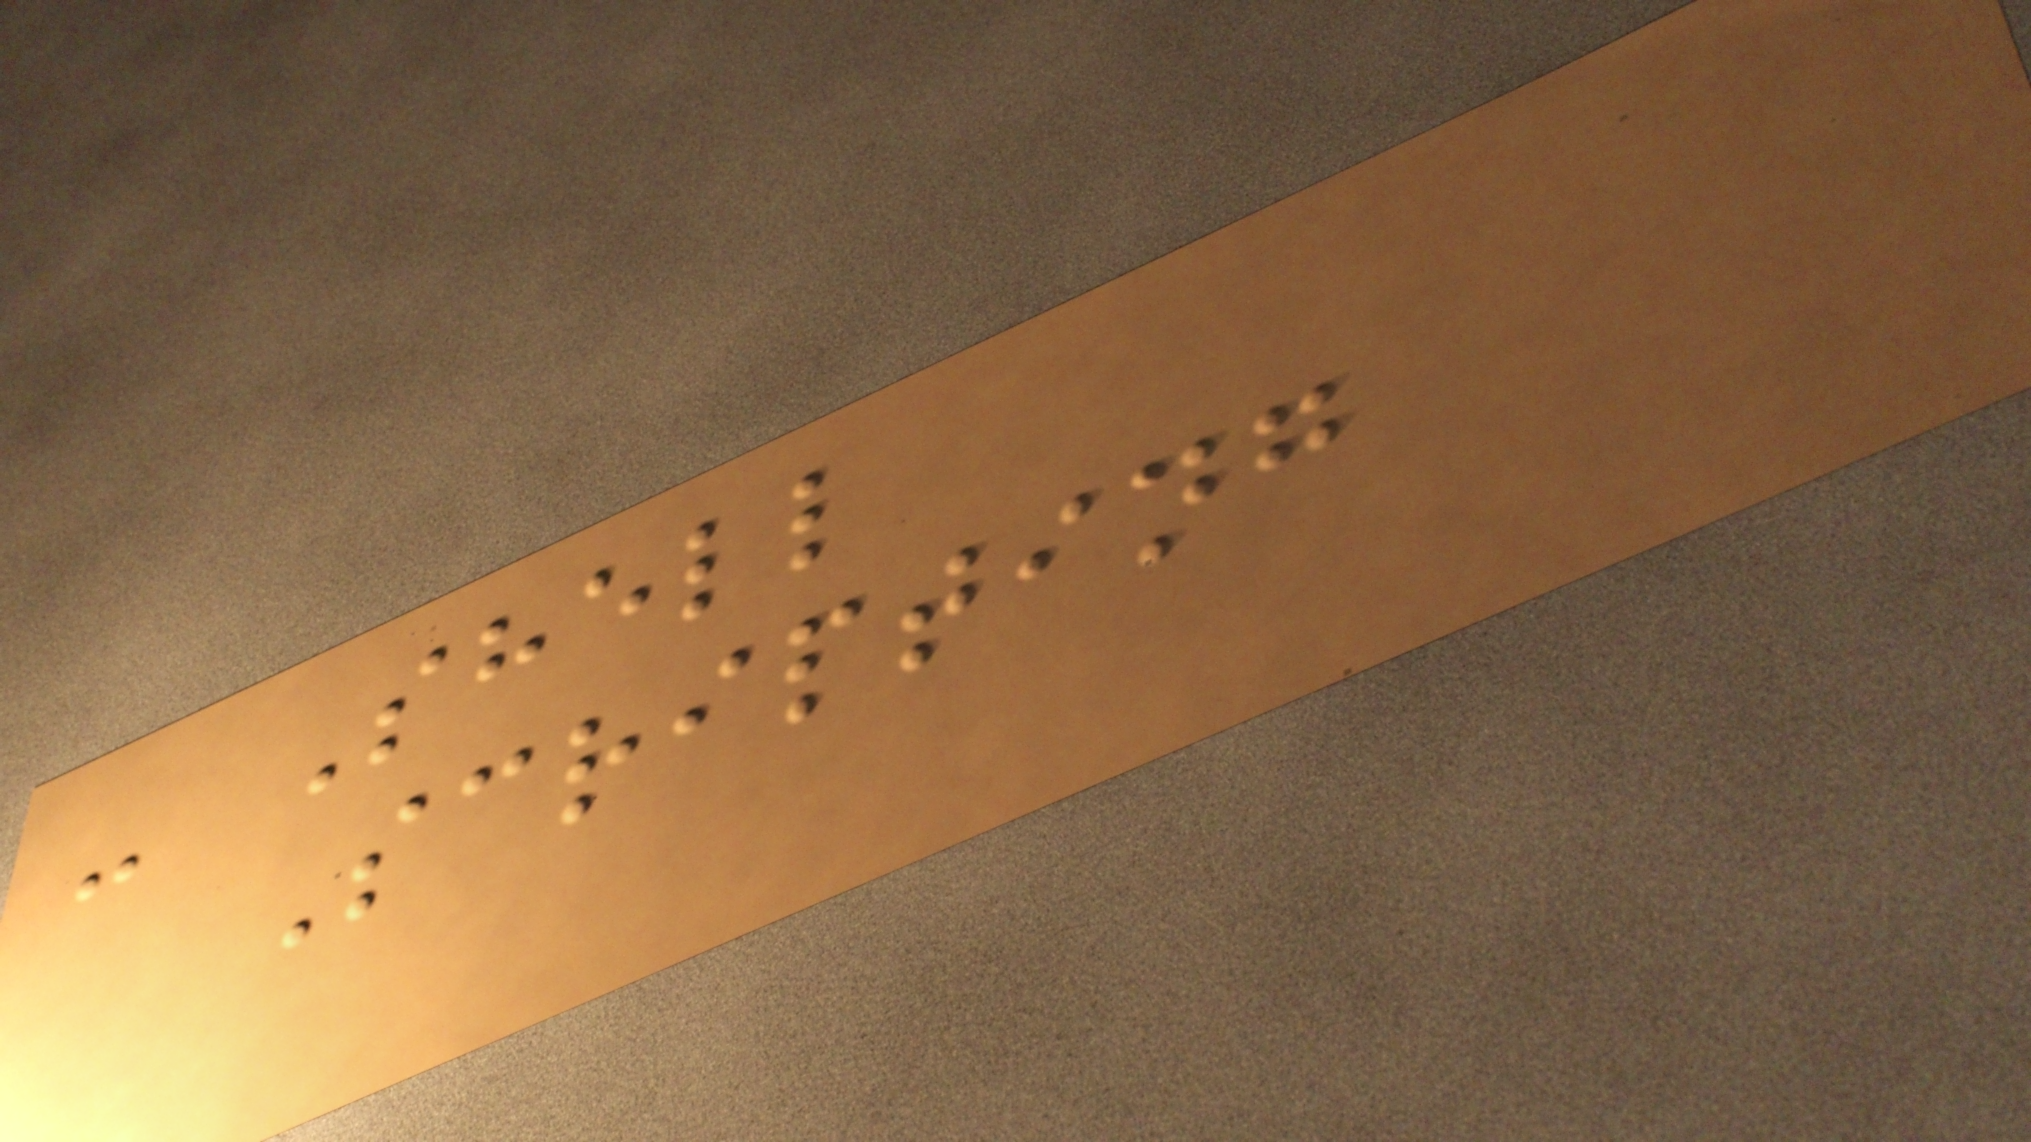- Shell
Scripting
